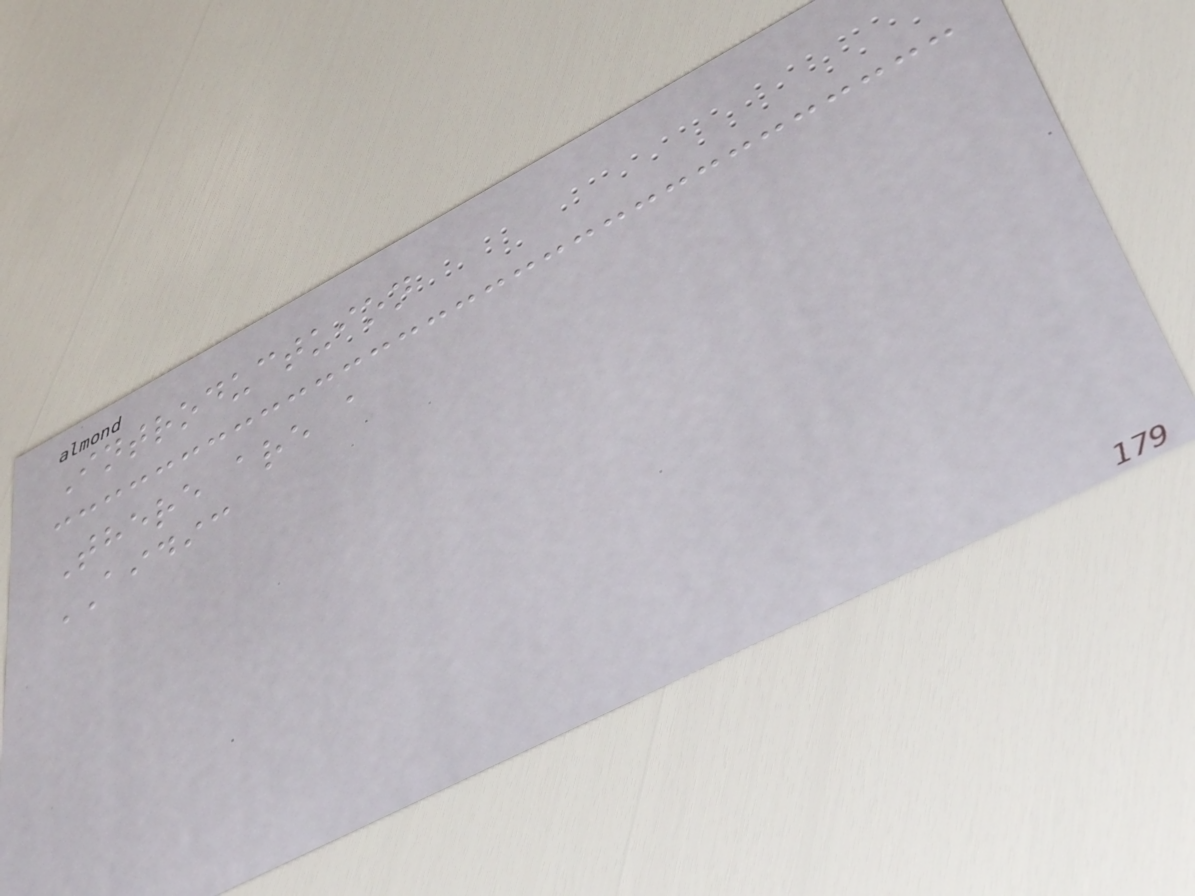Introductuion
There are a
AIDIC
